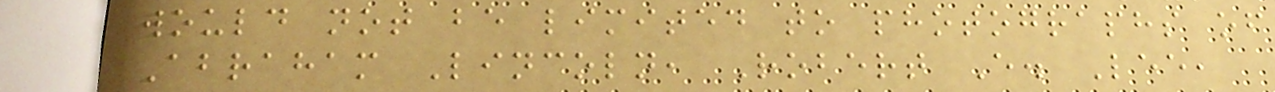would not be limited to photographs of
Abraham Lincoln, Robert E. Lee,
